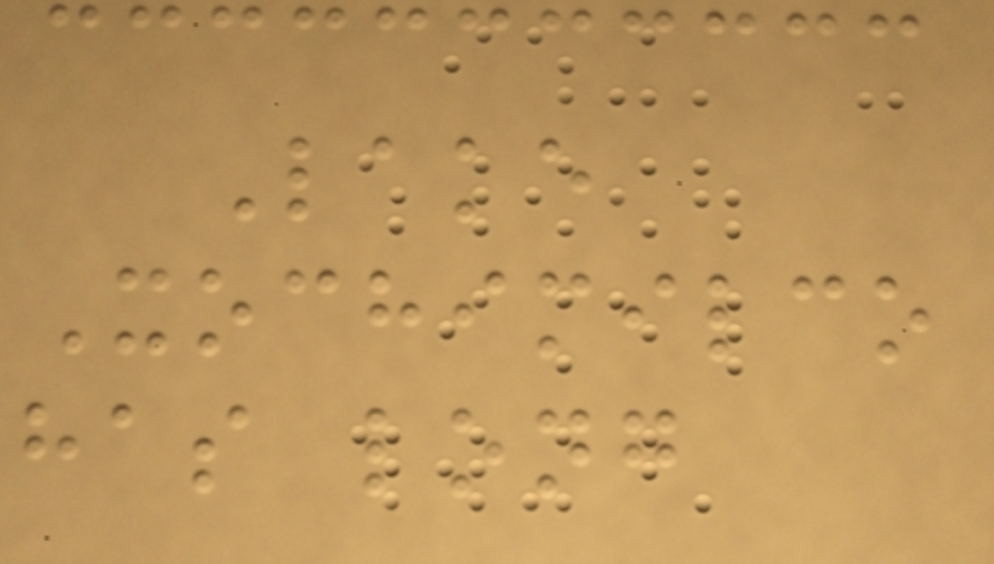Lake
Xochimilco
has long
